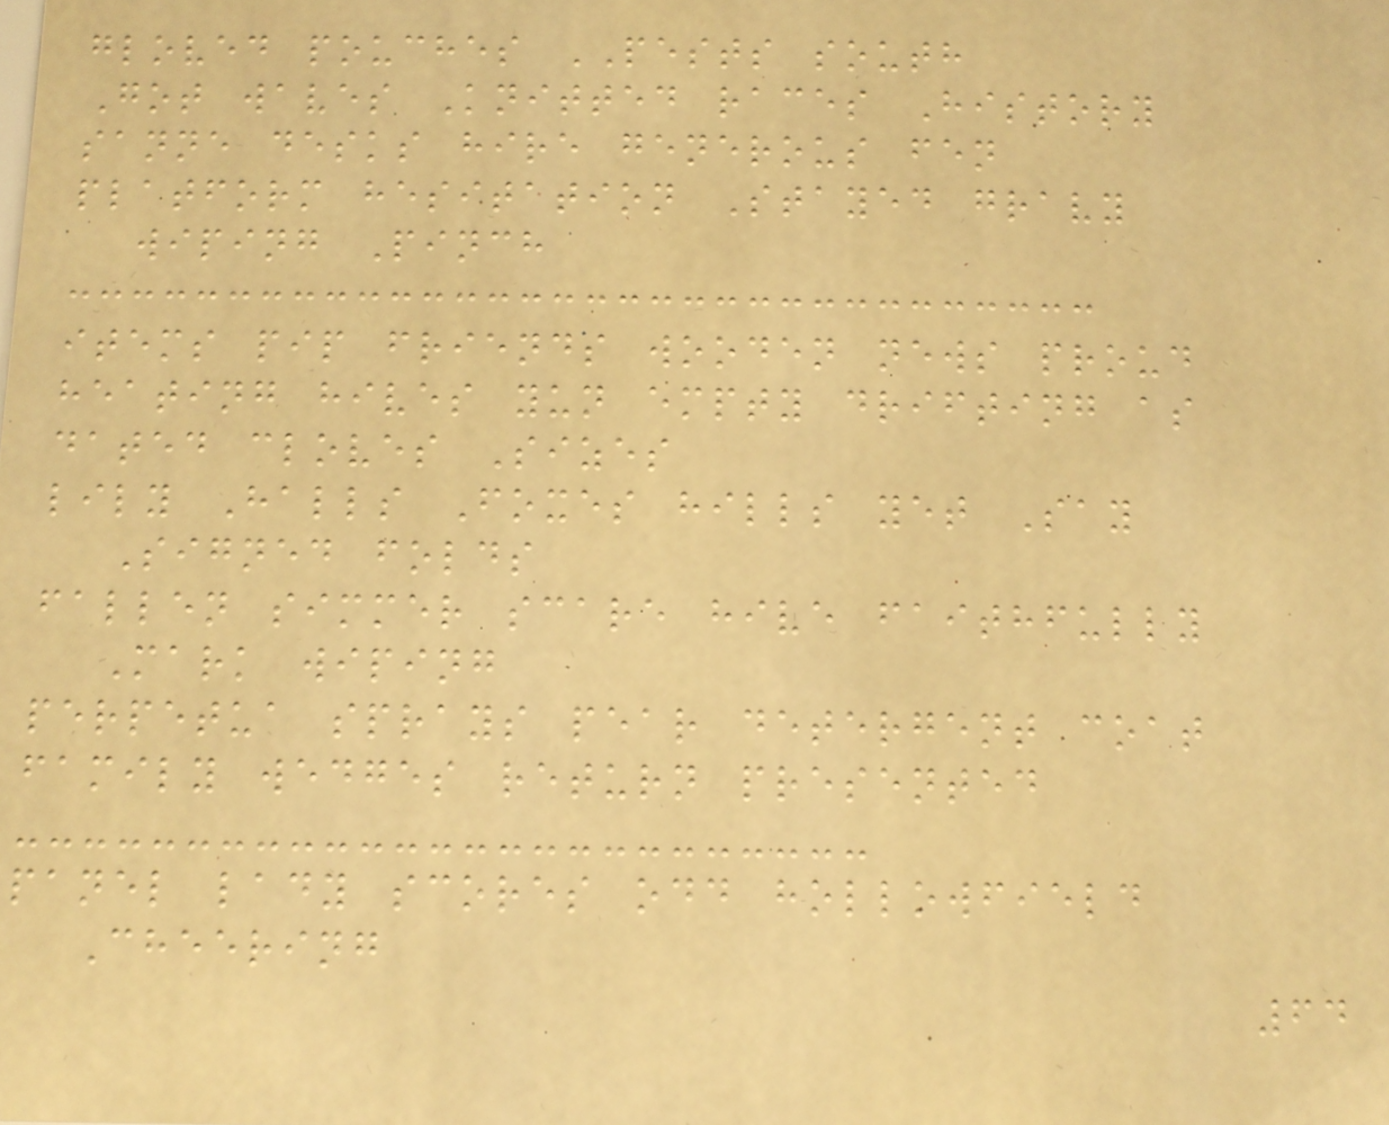gloved pouches PESTS south
Got waves Knitted races History
sanne desks hire generous fen
platform hesitation Stayed gravy
wiping Pinch
items pip friends wooden news proud
heating hives yun empty drifting as
dated cloves Sizes
lily Halls Foxes hills yet Say
Signed folds
fallen simmer scare hive faithfully
Mark wiping
perpetua sprays pear detergent coat
family wedges return presented
panel lady scores odd hollowfield
Cheering
64
